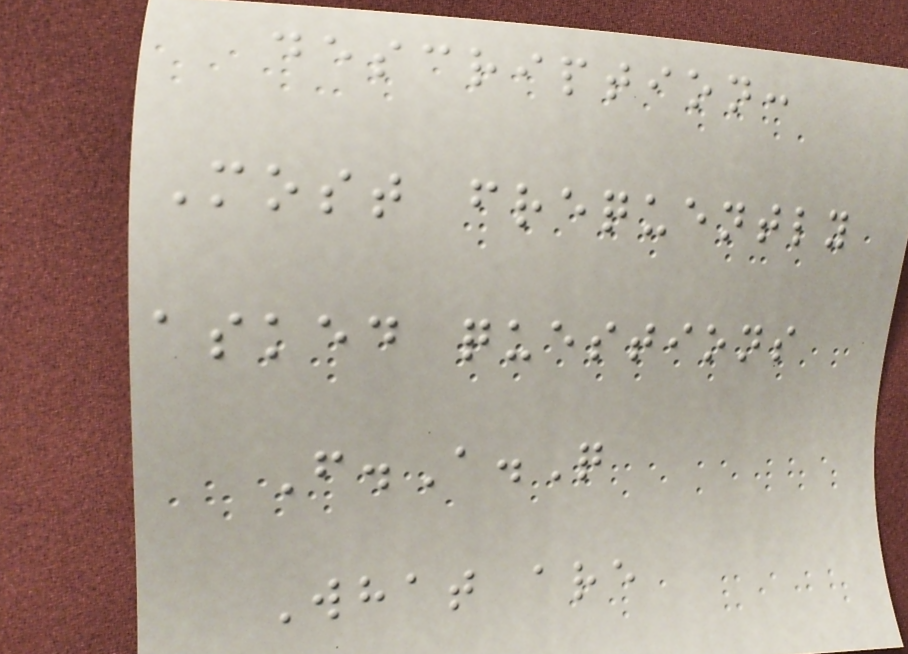description:
Most frequently
asked questions
F.A.Q
What are
